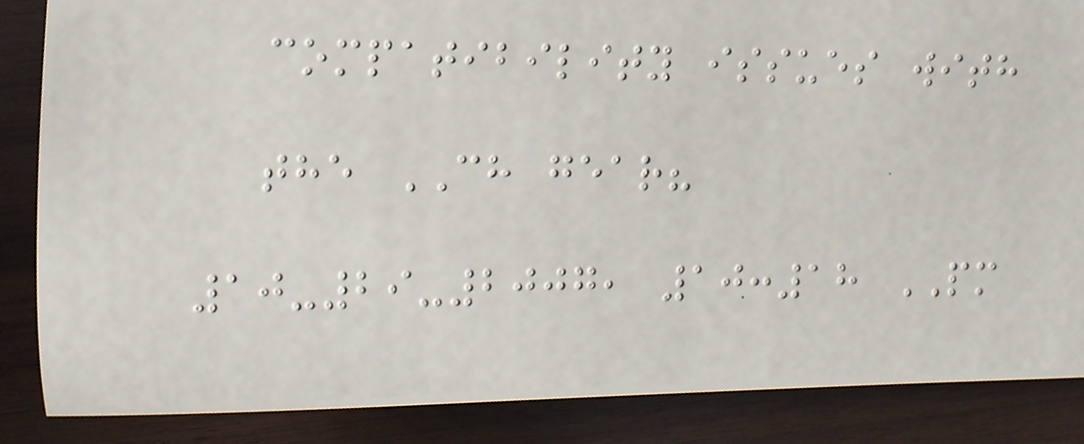compatibility issues with
the CH gear?
10-29-2007, 10:18 PM
